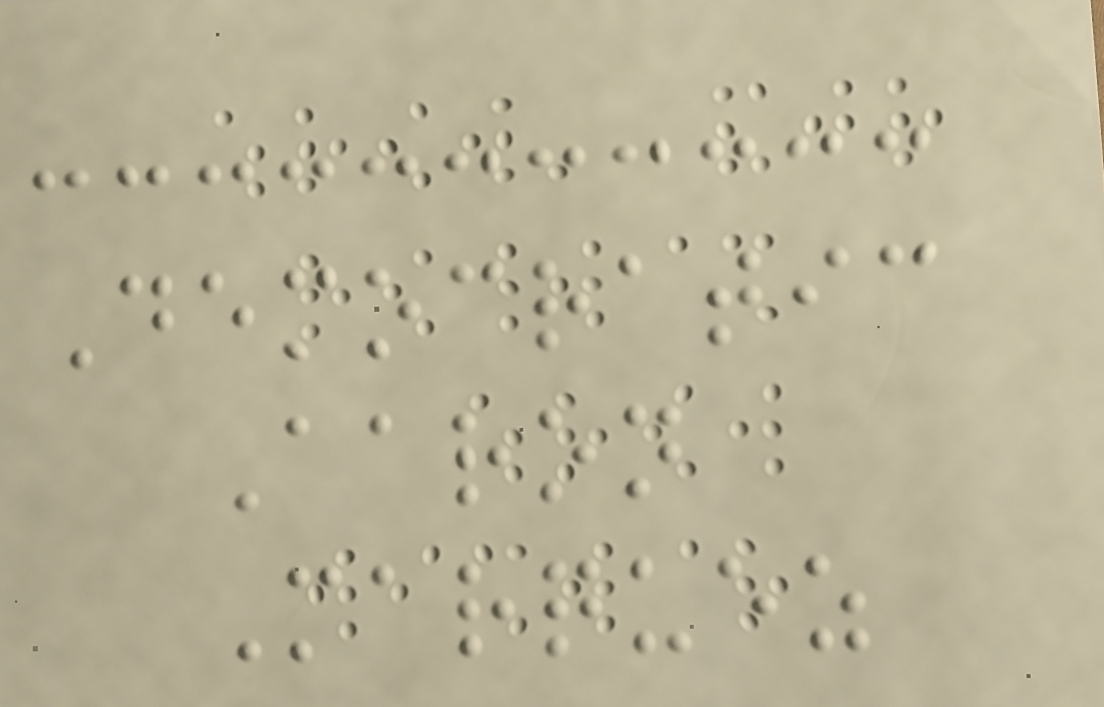Democratic
Aaron
Marquez
